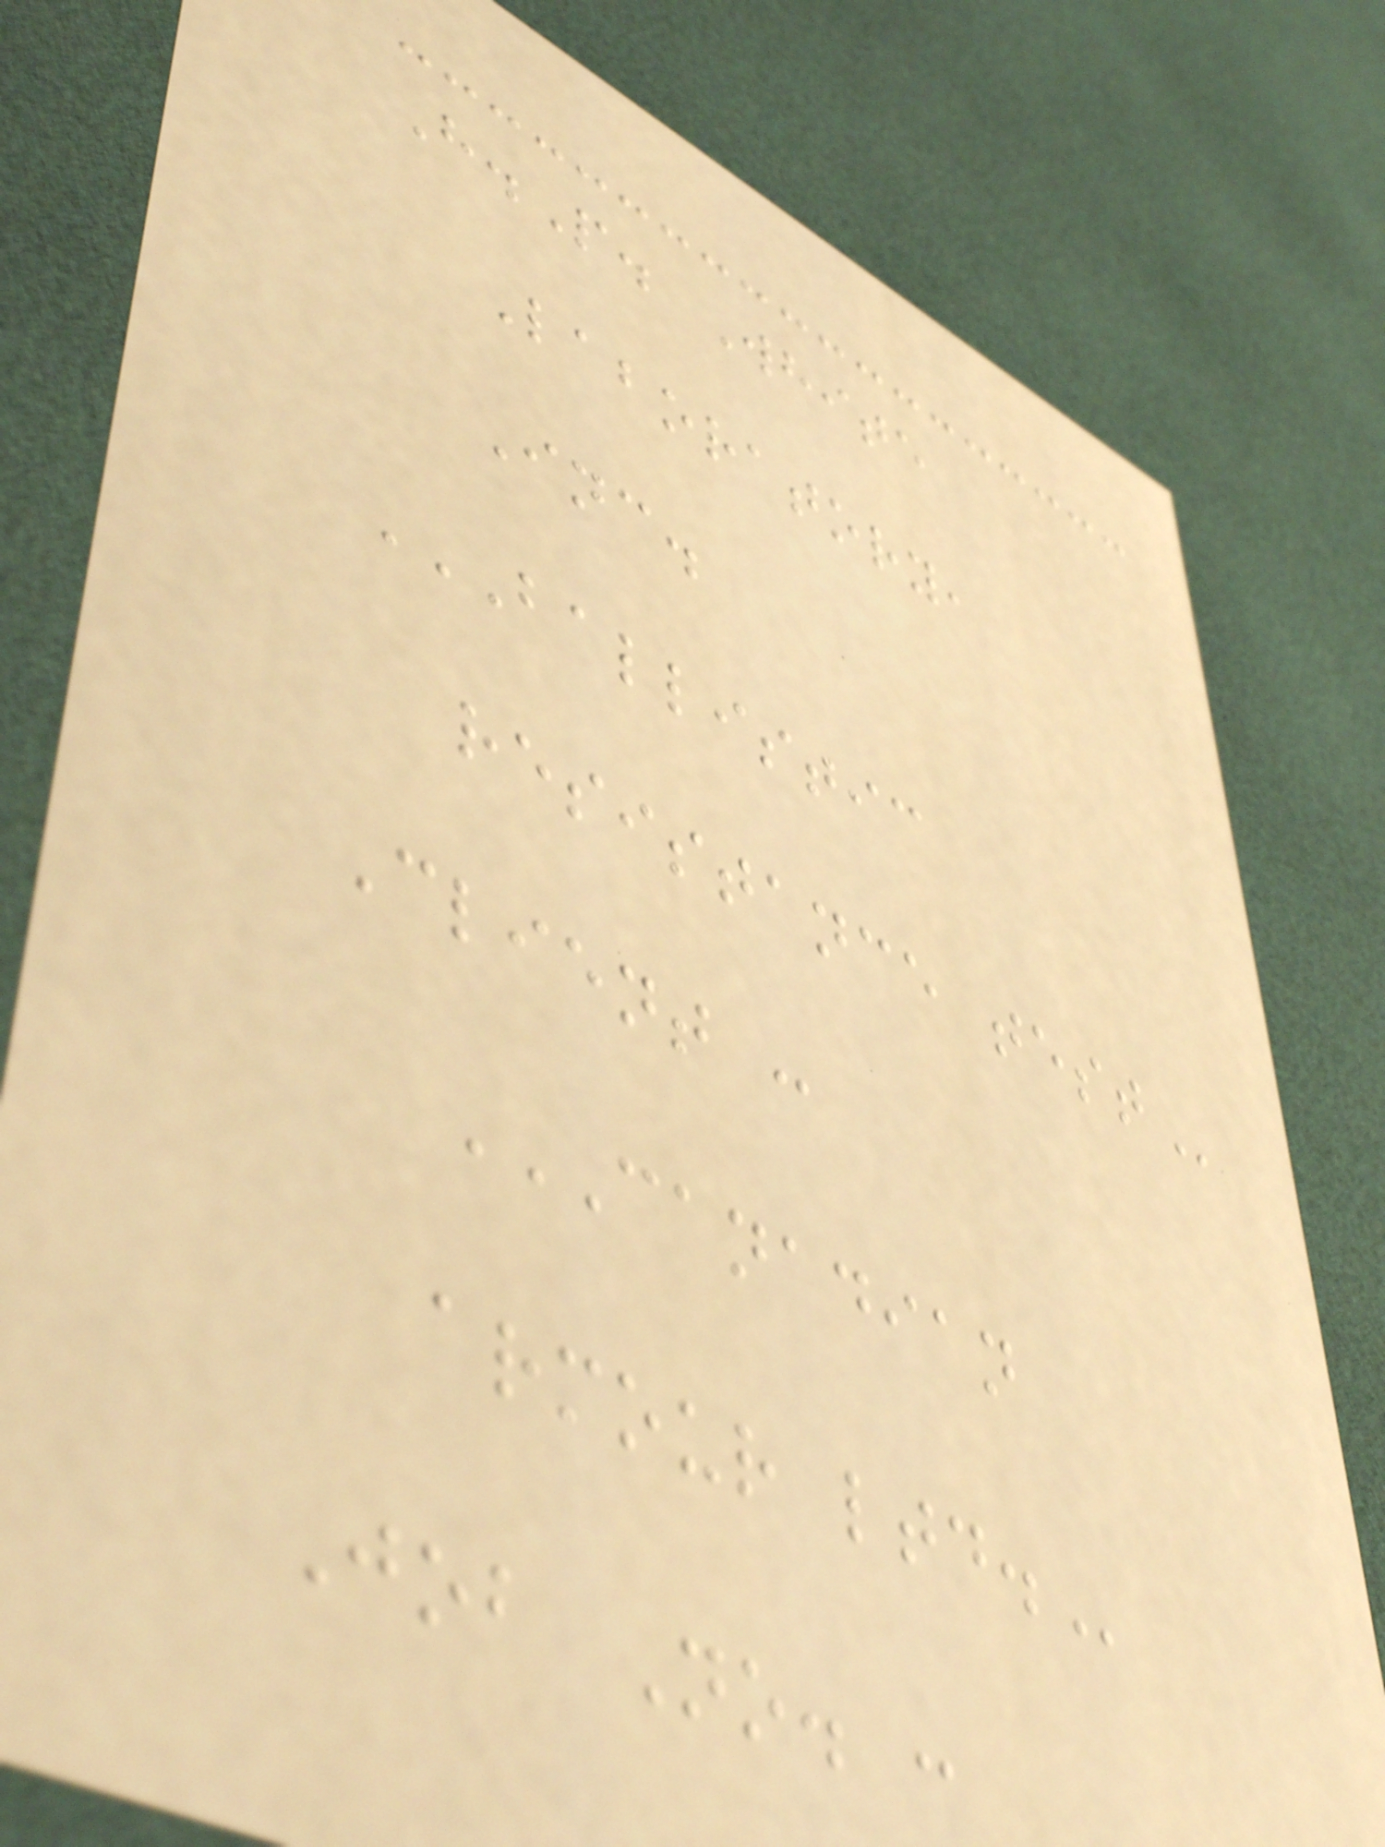H.P. White
Laboratory,
Inc.
BALLISTIC
RESISTANCE TEST
Client :
CANADIAN
ARMOUR LTD.
Job No. :
